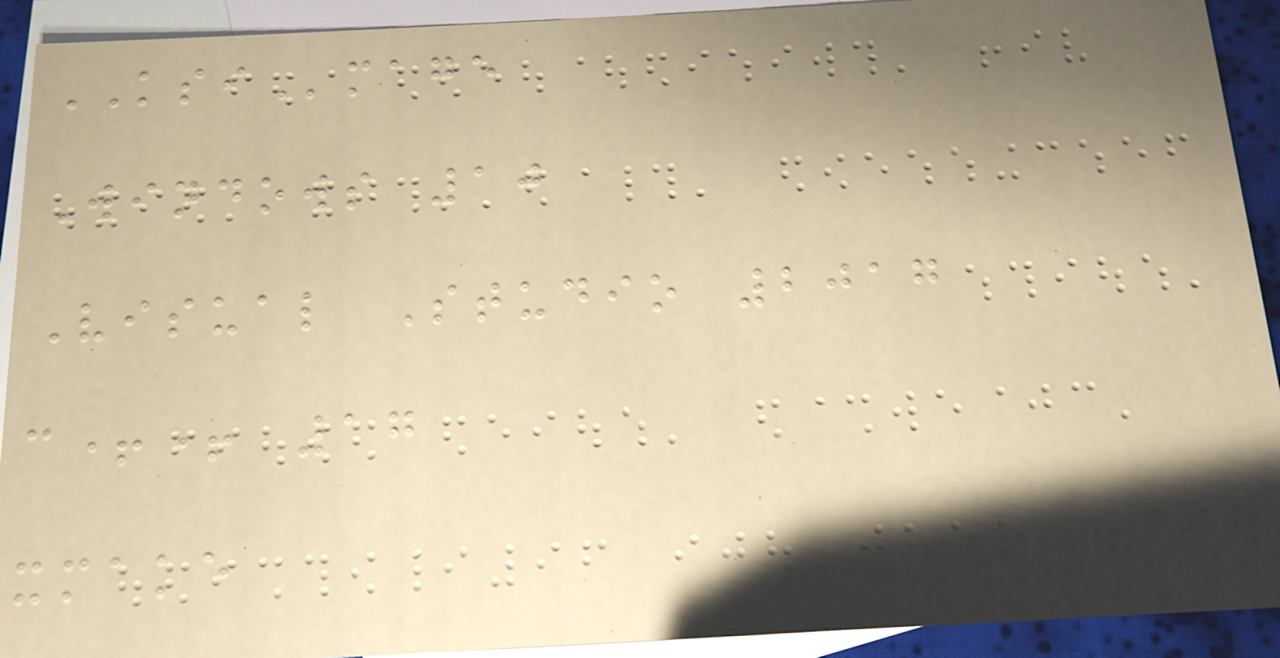KSImage
Windows 10
Visual Studio 2017
c++ 17
xmake
